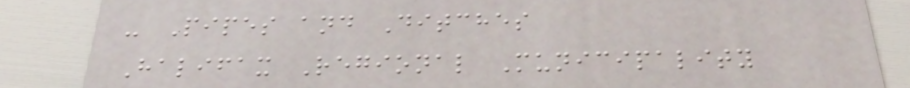- Pipes and Ditches
Halifax Regional Municipality
